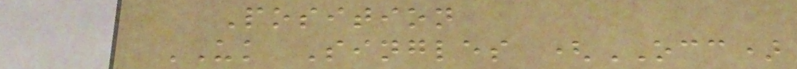Position
UK Singles (OCC)
